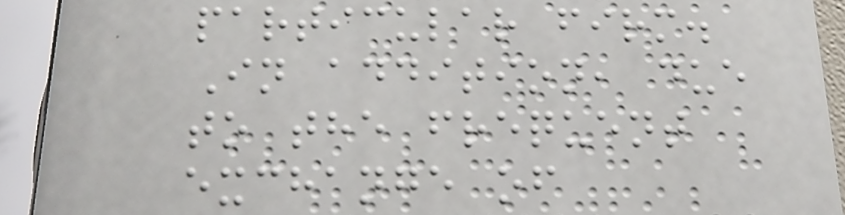particular firm.
In addition, due
to the frequent
exchange of
